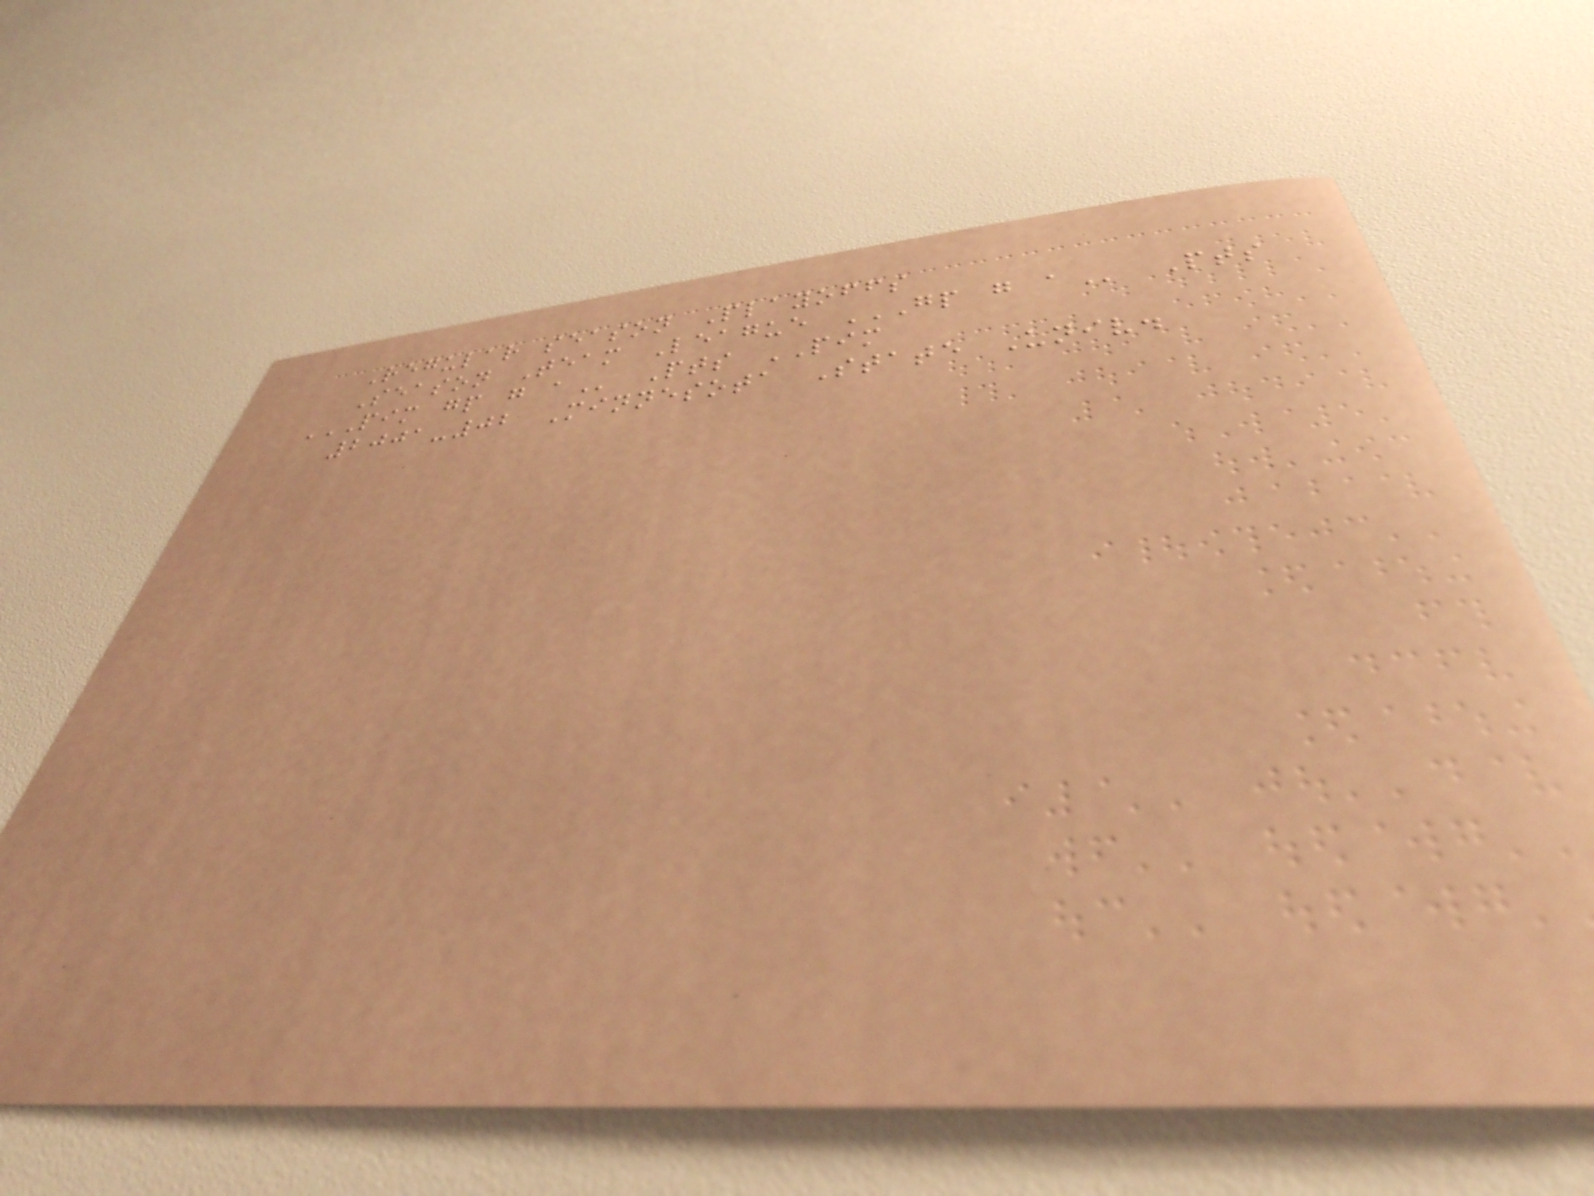Regular season Playoffs
Season Team League GP G A Pts
PIM GP G A Pts PIM
2001-02 Minnesota State Univ.
